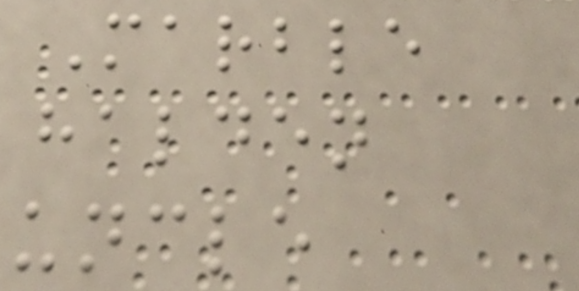Marble
halden
uncle
